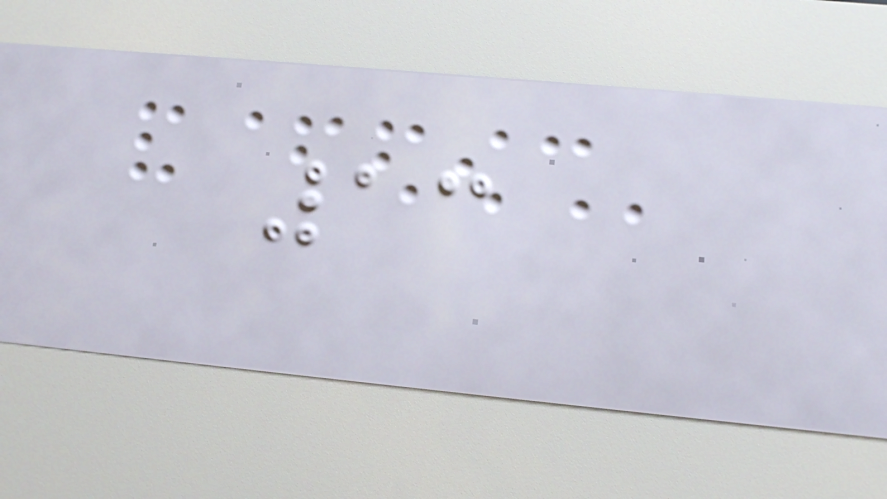13
